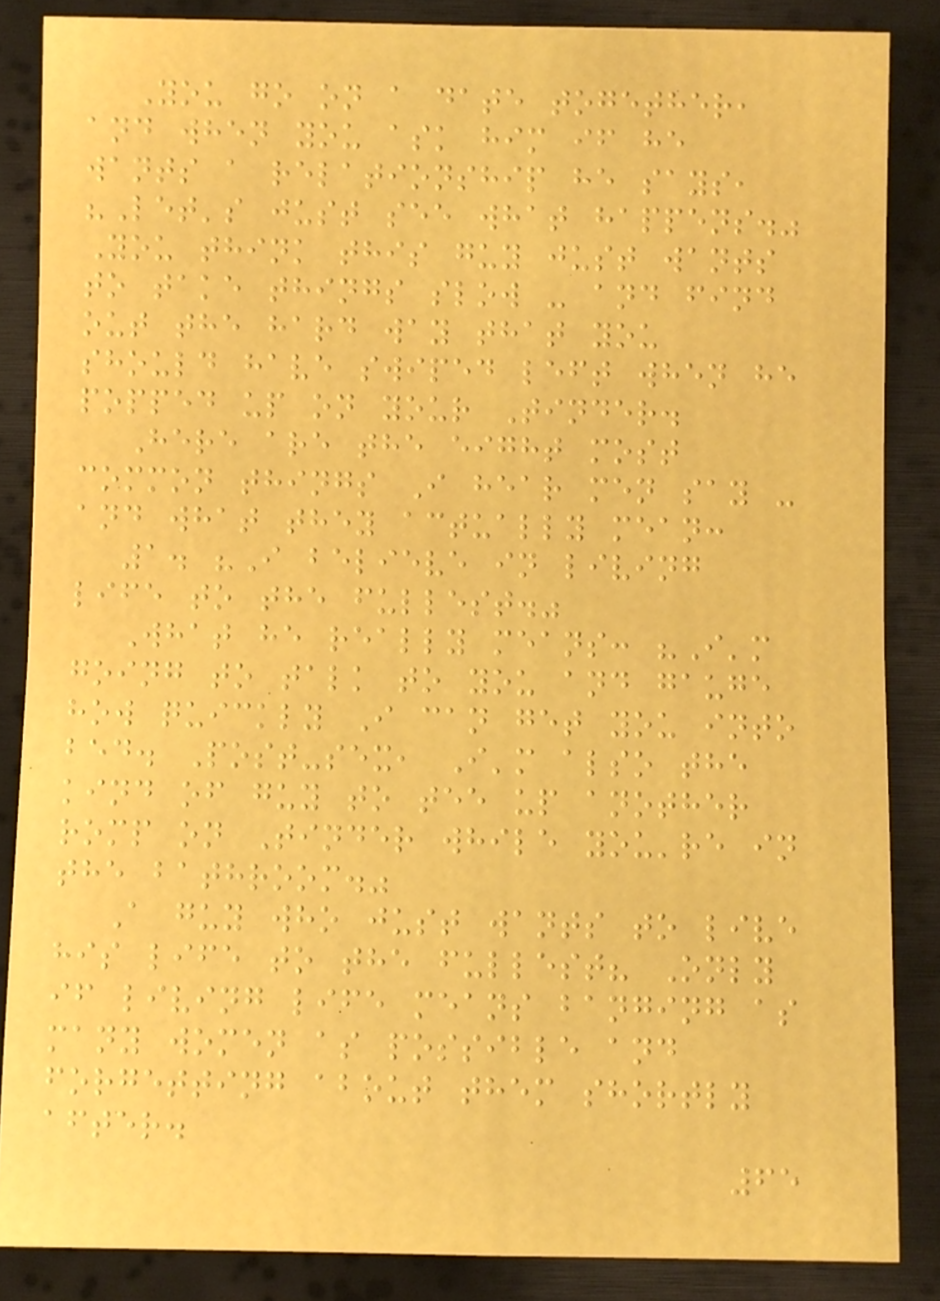You go on a date together,
and when you ask him if he
wants a relationship he says,
"Let's just see what happens."
You think this guy just wants
to take things slow - and find
out the hard way that you
should have swiped left when he
popped up on your Tinder.
Here are the eight most
common things I hear men say -
and what they actually mean:
1. "I believe in living
life to the fullest."
What he really means: "I'm
going to talk to you and gauge
how quickly I can get you into
bed. Post-sex, I'm also the
kind of guy to tee up another
romp on Tinder while you're in
the bathroom."
A guy who just wants to live
his life to the fullest? Only
if living life means banging as
many women as possible and
forgetting about them shortly
after.
65
